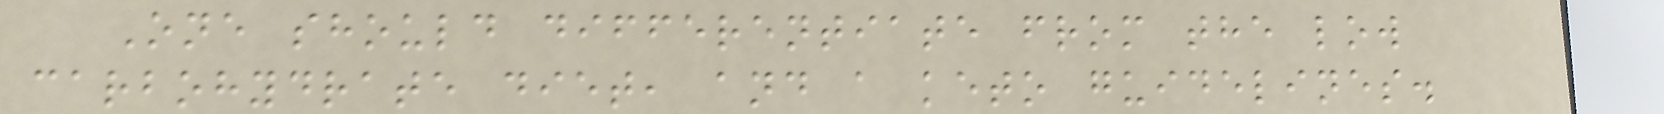One should differentiate from the low
carbohydrate diet, and a keto guidelines.
